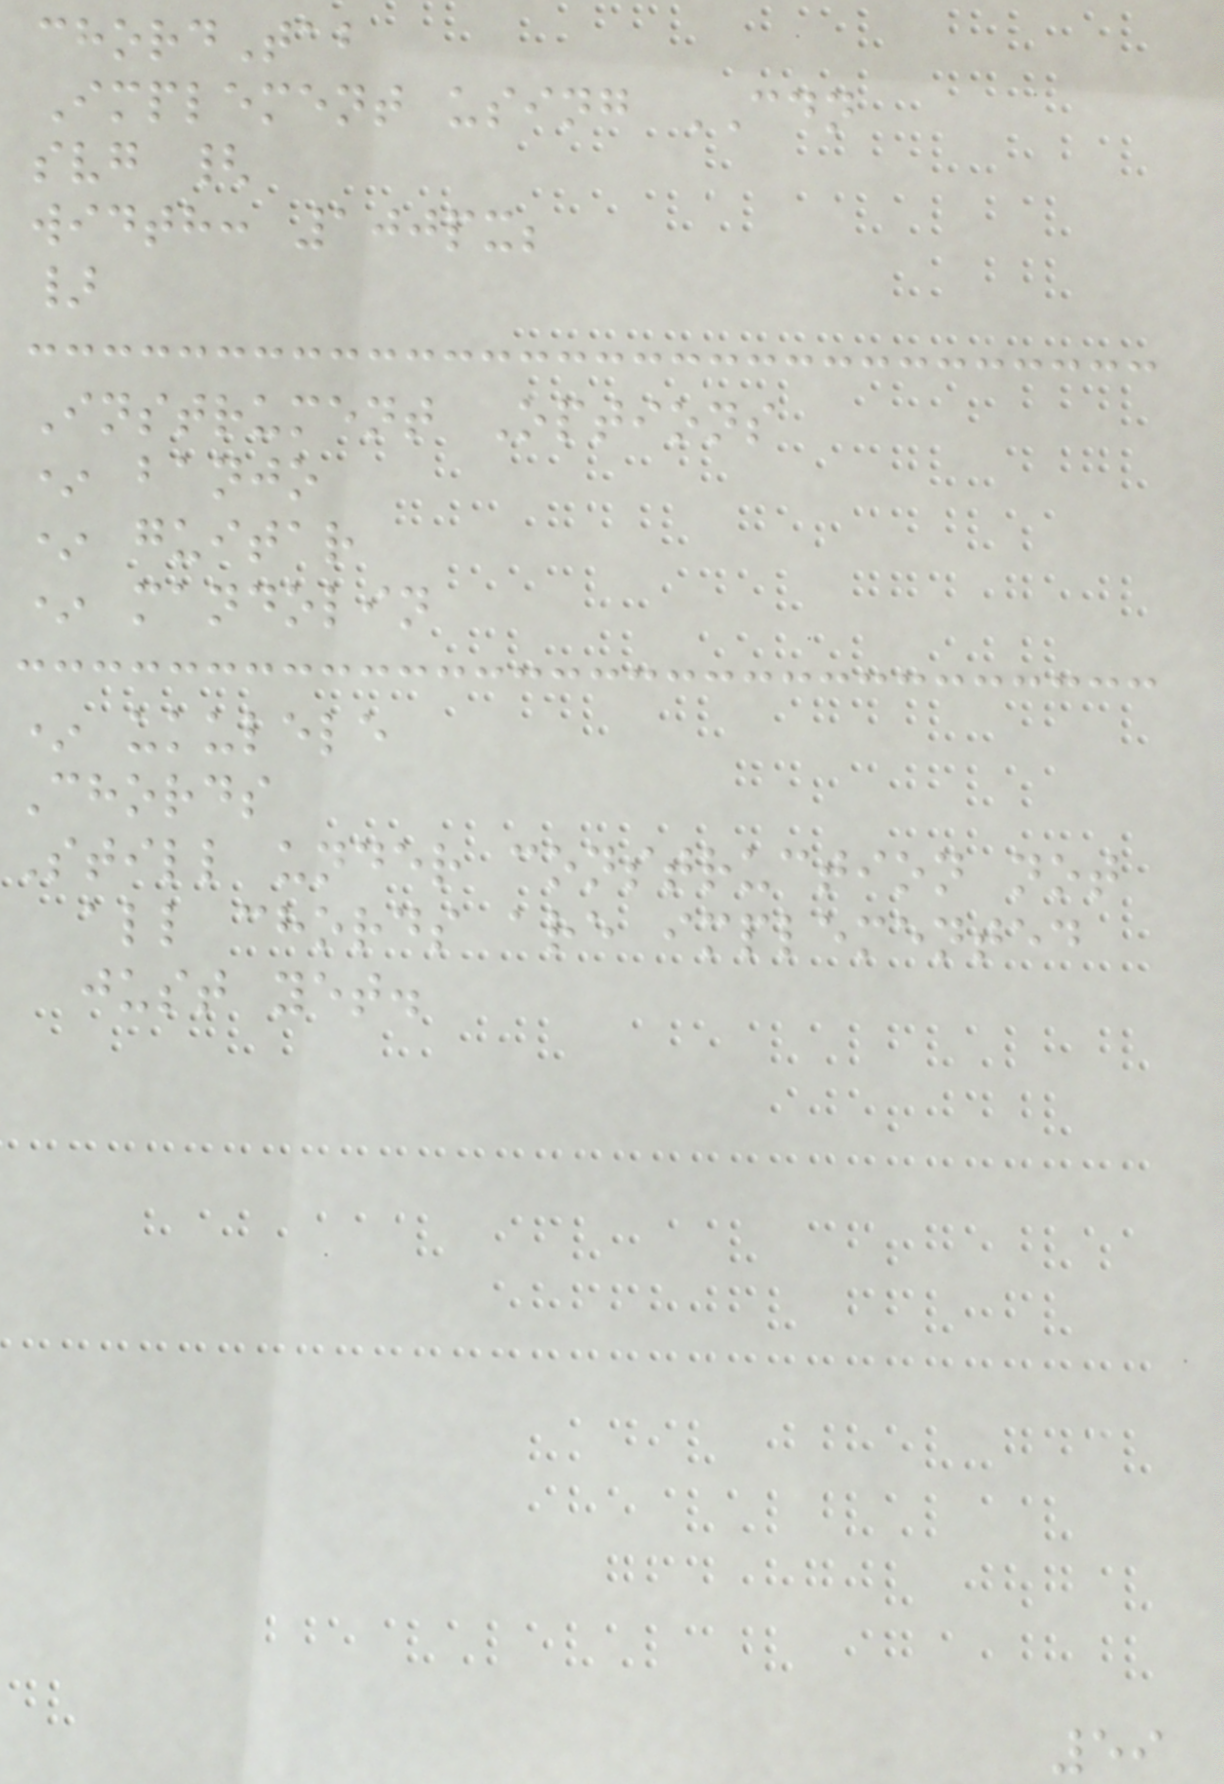chordTab
Implement using CDN
svg {
width: 100px;
}
Instrument Options
* banjo
* guitar
* mandolin
* ukulele
Chords
Still under construction not
all chords are implemented
just yet.
59
